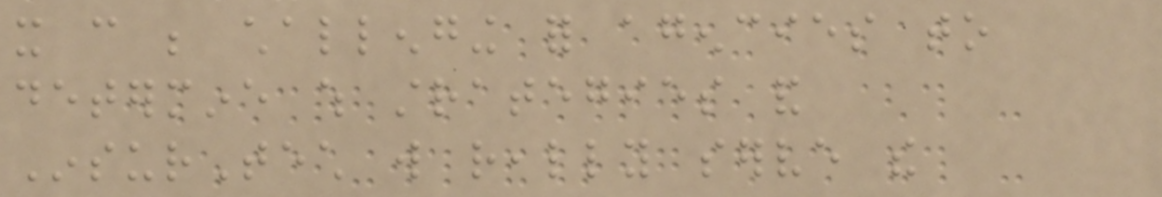it can be challenging for agencies to
determine which strategies and
InsurTech will really serve the
